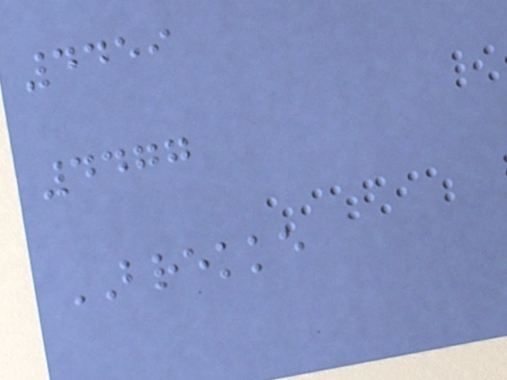4459
4477
BREKKE
